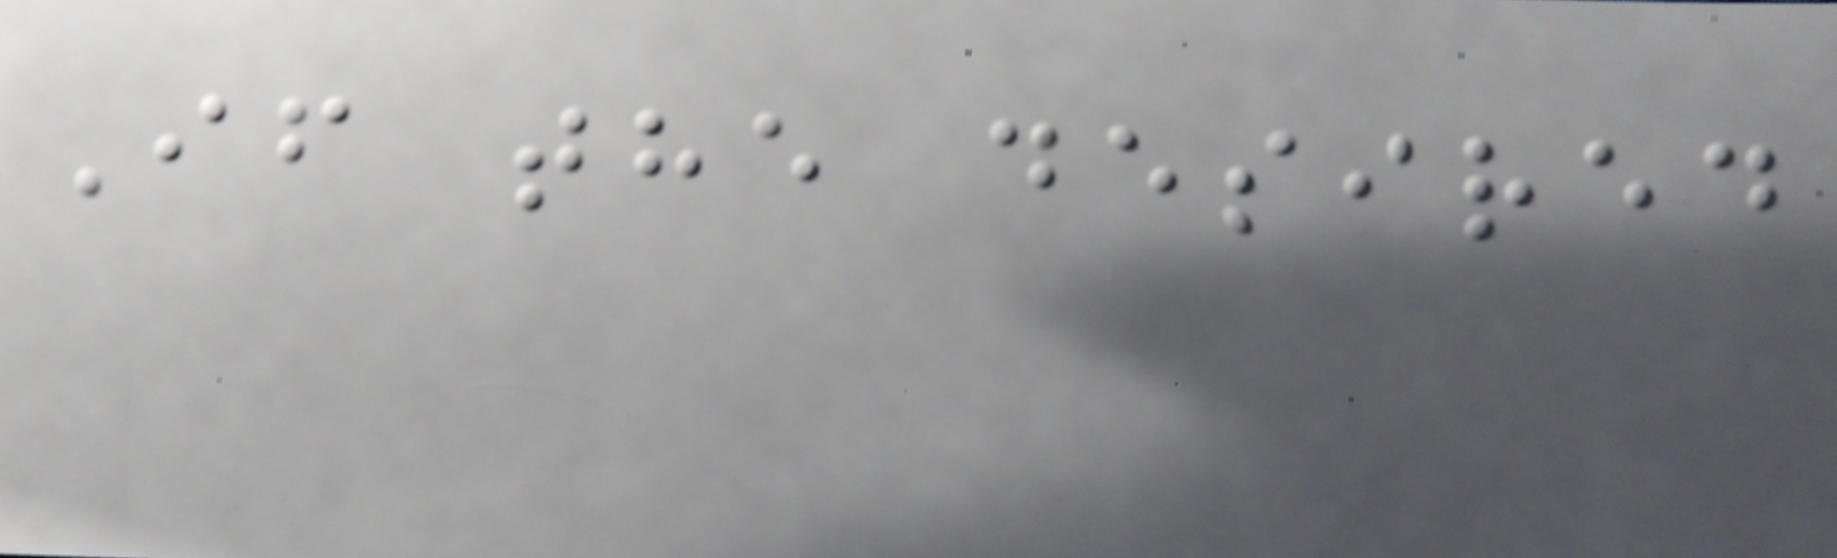If the desired
